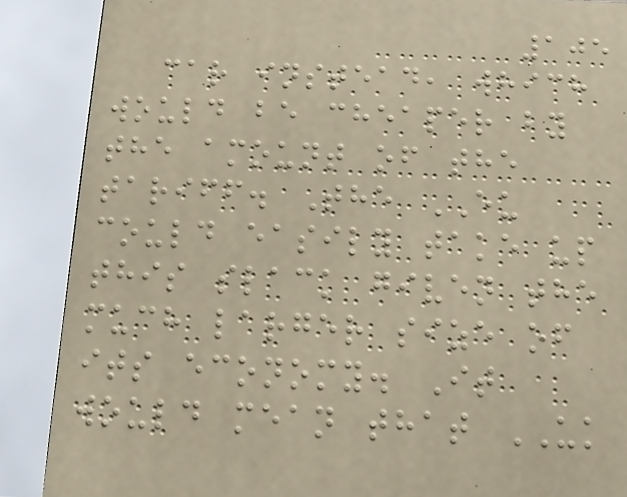105
car instead, which
would be cheaper by
the amount of the
tariff. The EU
could easily take up
this slack given the
much larger size of
its economy. It
would mean that UK
